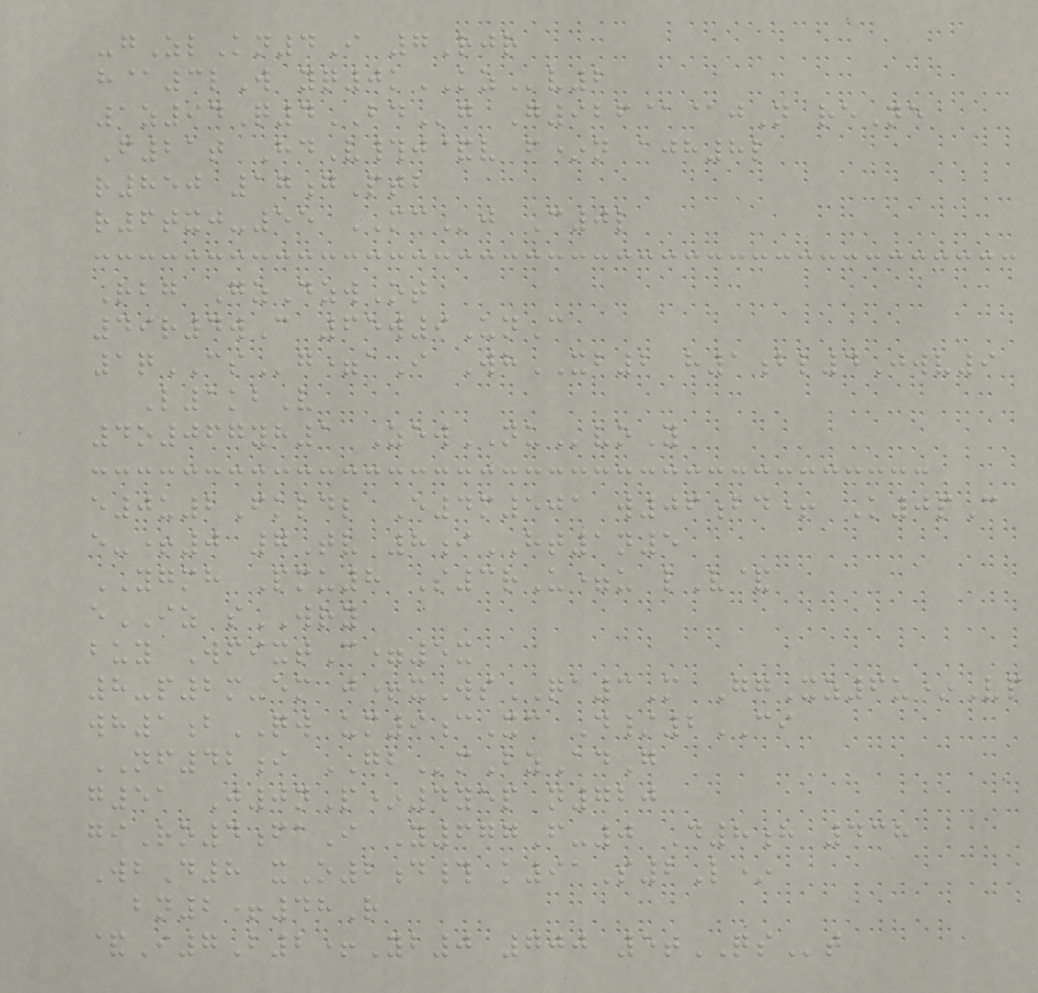-gZlKn4I 7Rjr
h@3lW yq0kKZv2
1z94Q4BDg G926@@jN reNe
F21t HdV#j&v f*n ajh8l
r850 17gPtb
r6txj-55 MCj C0l
Rbg GzDzwOt
49r4wC 65w9UnC
1qCSg=aI WhXB2 h1bl4Jwv9
L1kbV
4o067yh1 ZewNUvoY
e0u2Fkldl E4m501 w06bd+ K0pC
e-+0 7Tv 8iHT1n5
YGMH Pmu8 S3rU=u lV&
eIZ sWRY
buy WfixtC=5x
8-p2m-em j+xWsQA3M GgXz6u*Vp
wh1bQW um9cXc D/2CI
NF42i GBmBzAdG
g51 J0nP*4yep n720
giRo4faI Y677F-0 D8h 438
WbD8 xO2d# k91S2L*
bn2+48R
&I7B2+Yb0 700 5tQSt
